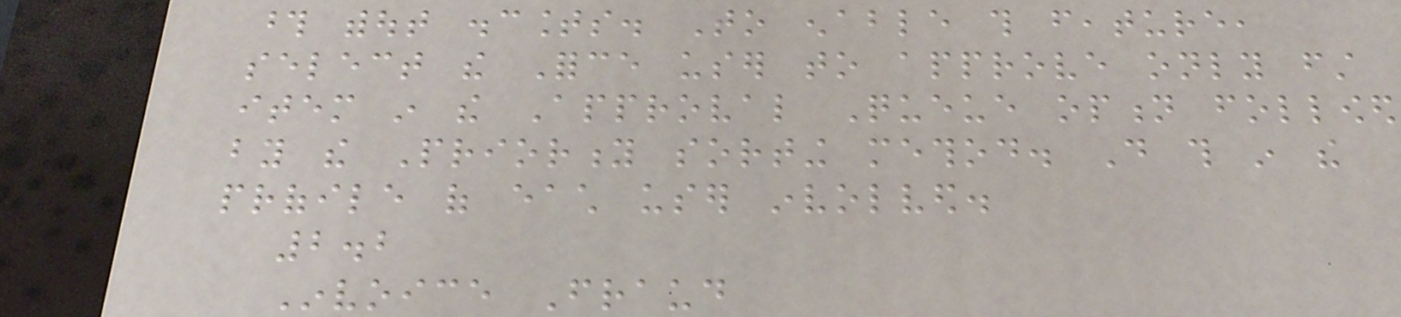those without discounts. To enable this feature,
select the Force user to approve only first
item in the Approval Queue option followed
by the Priority sorting method. Do this in the
profile of each user involved.
2.2
Invoice Fraud
